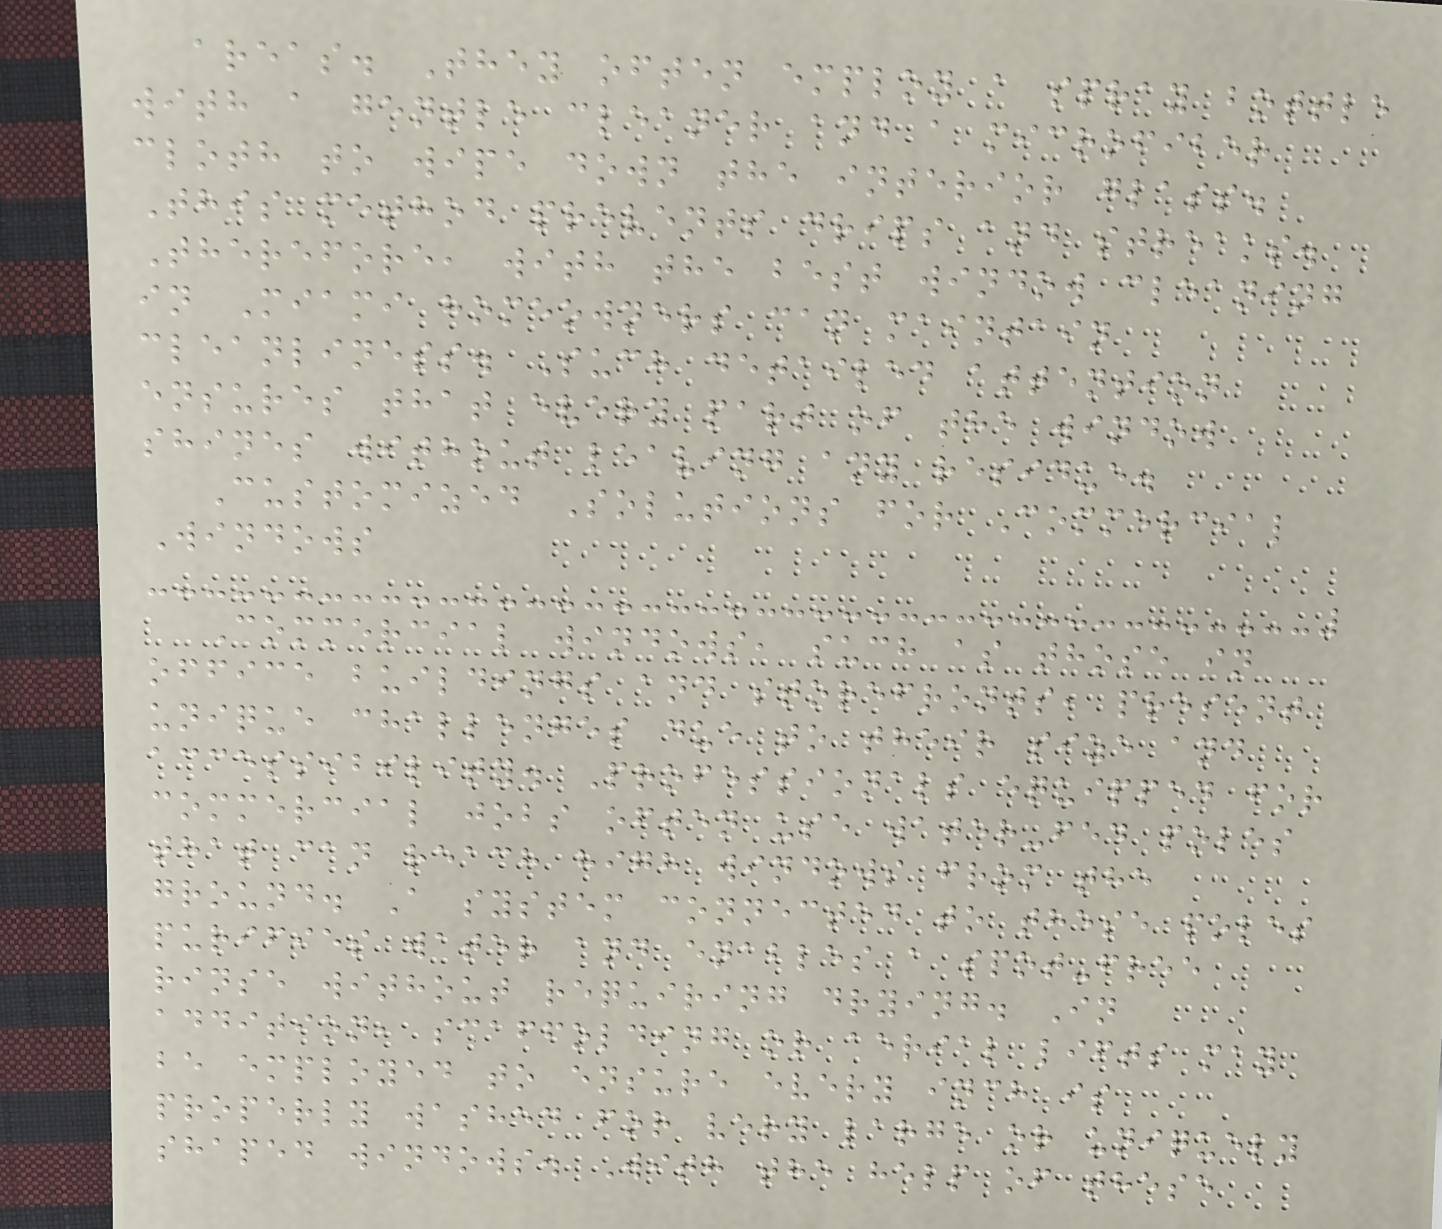areas. They often employ a spray bottle
with a gentle cleaner and a microfiber
cloth to wipe down the interior glass.
This method prevents drips and streaks.
Therefore, with the best window cleaning
in Miami homeowners can maintain
cleanliness. Such detailed attention
ensures that every part of the window
shines without leaving any residue.
Customized Solutions for Commercial
Windows
Commercial windows, such as those in
office buildings and storefronts, present
unique challenges due to their size and
accessibility. Professionals equipped for
commercial jobs often use water-fed poles
that can reach high windows from the
ground. A system connected to these poles
purifies water and enables a spot-free
rinse without requiring drying. In
addition, scaffolding or aerial lifts may
be employed to ensure every inch is
properly washed for very large or uniquely
shaped windows. With the help of these
